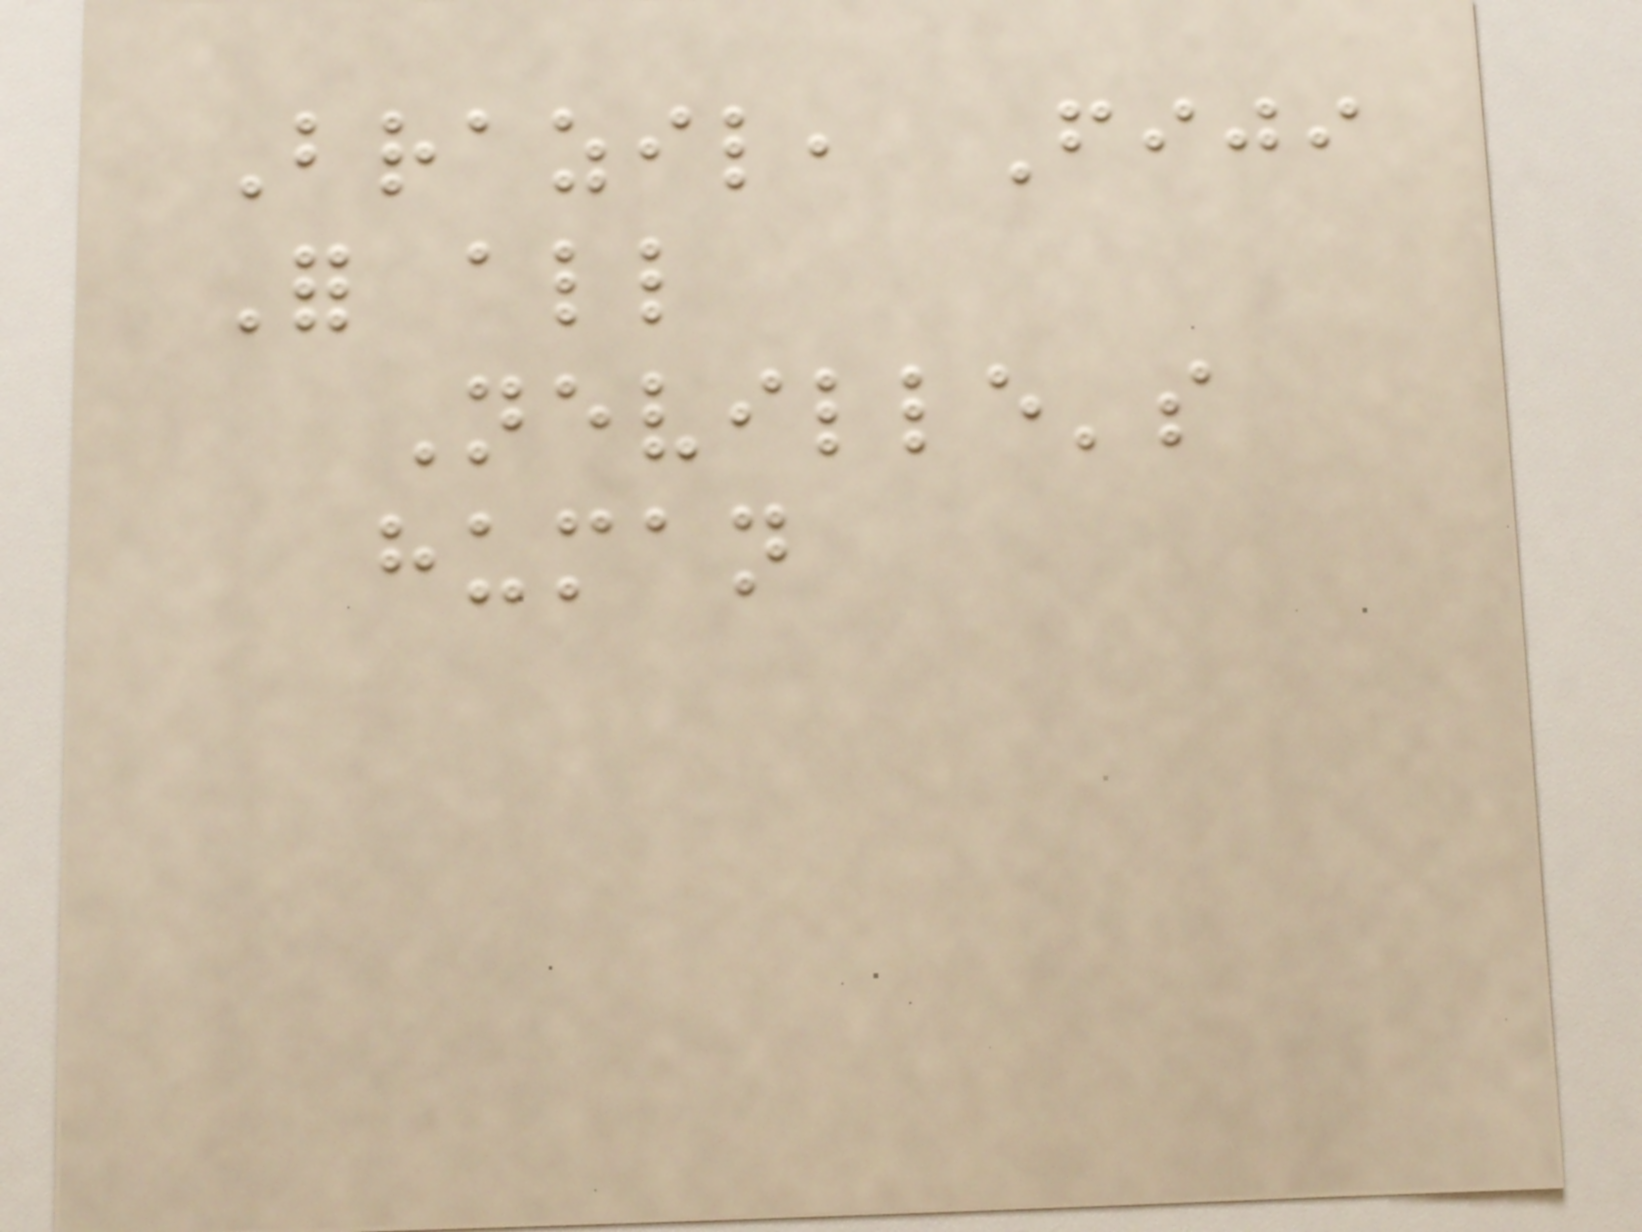Brazil, Fiji
For all
Neville's
human
